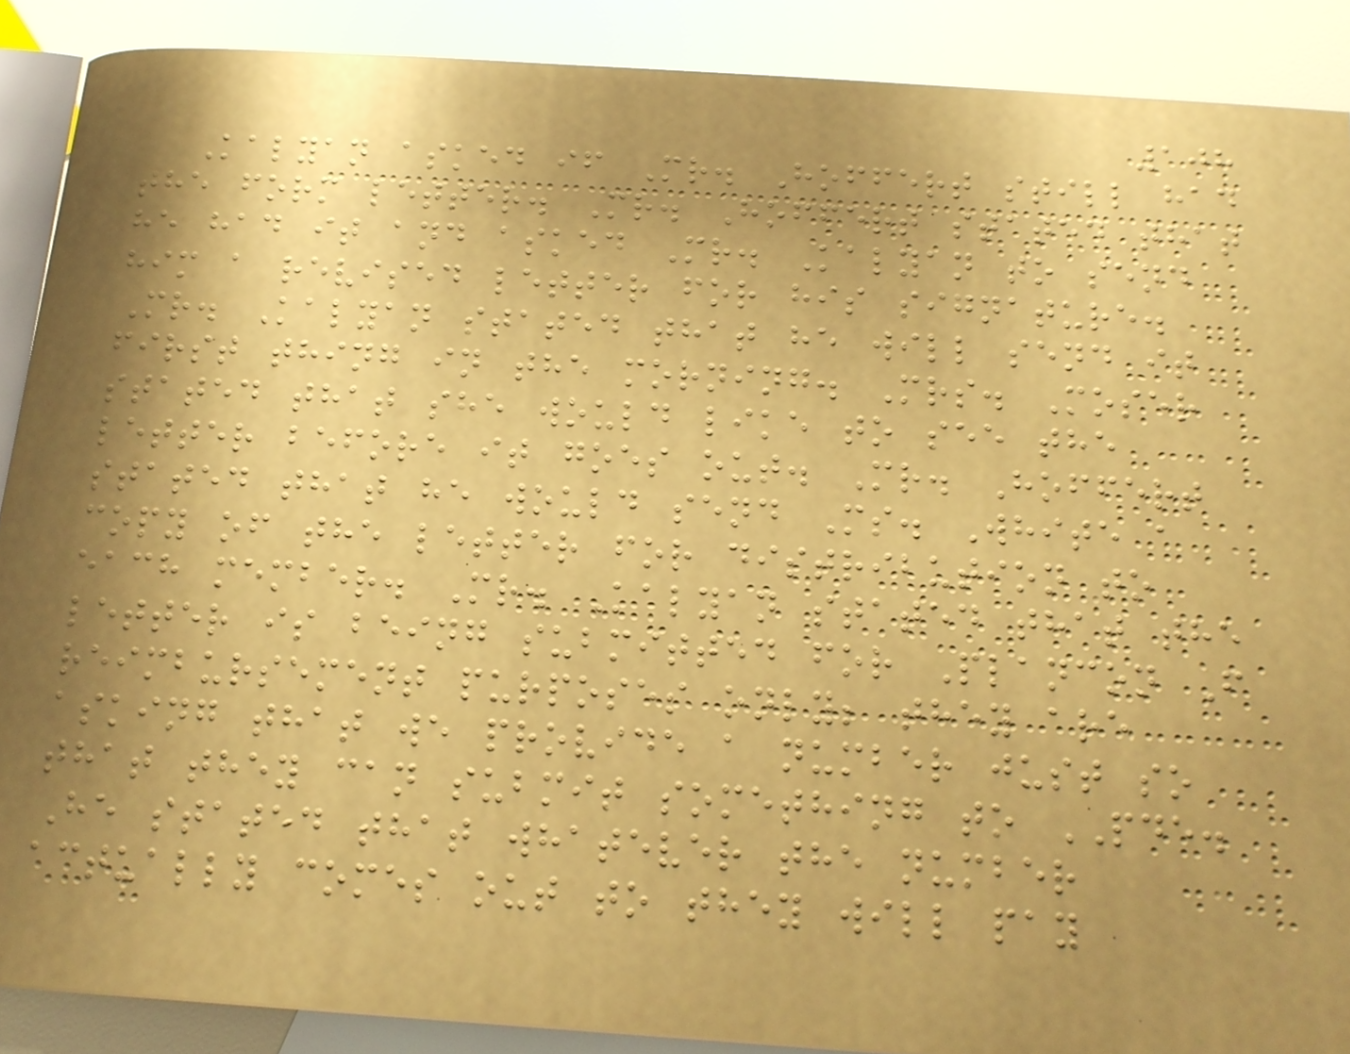108
Kalyan asked if Mr. Hoffert still had
the form letter. Mr. Hoffert stated that
he had it and asked Mr. Kalyan to send
him a revised letter for his signature.
Mr. Kalyan stated that he will send it
first thing in the morning. Mrs. Moser
stated that she would like to see the
letter before it goes out. Mr. Hoffert
stated that he would send Ms. White a
copy of the letter for distribution to
each member. Mr. Kalyan stated that the
letter is being submitted for Plancon F
reimbursement purposes only; they are
asking that we provide a number just so
that they can submit something to PDE.
He stated that whatever the number
actually comes out to they will pay
